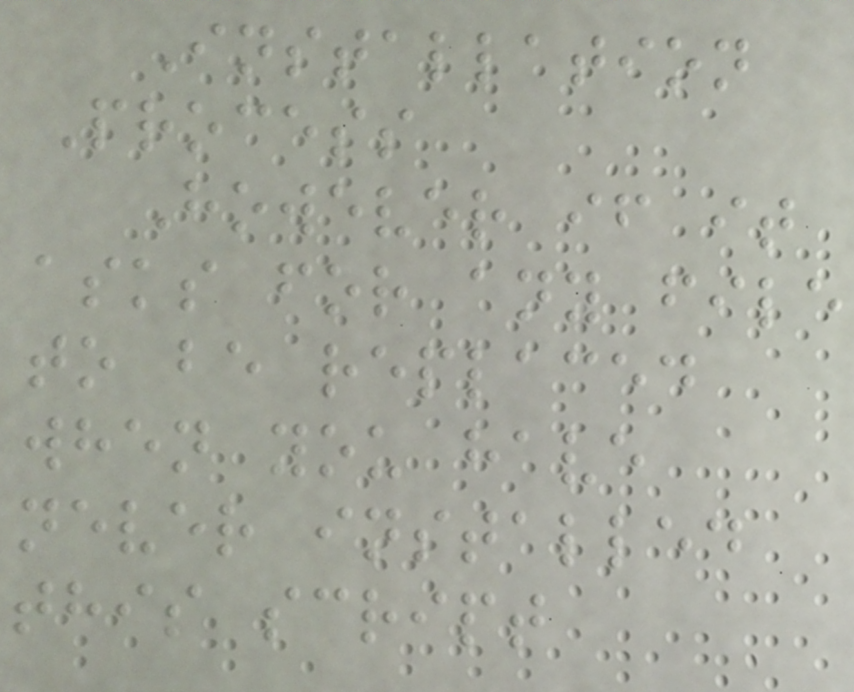Installation
Process
However if it
asks for any file
to be replaced
when you have
never installed
this script
